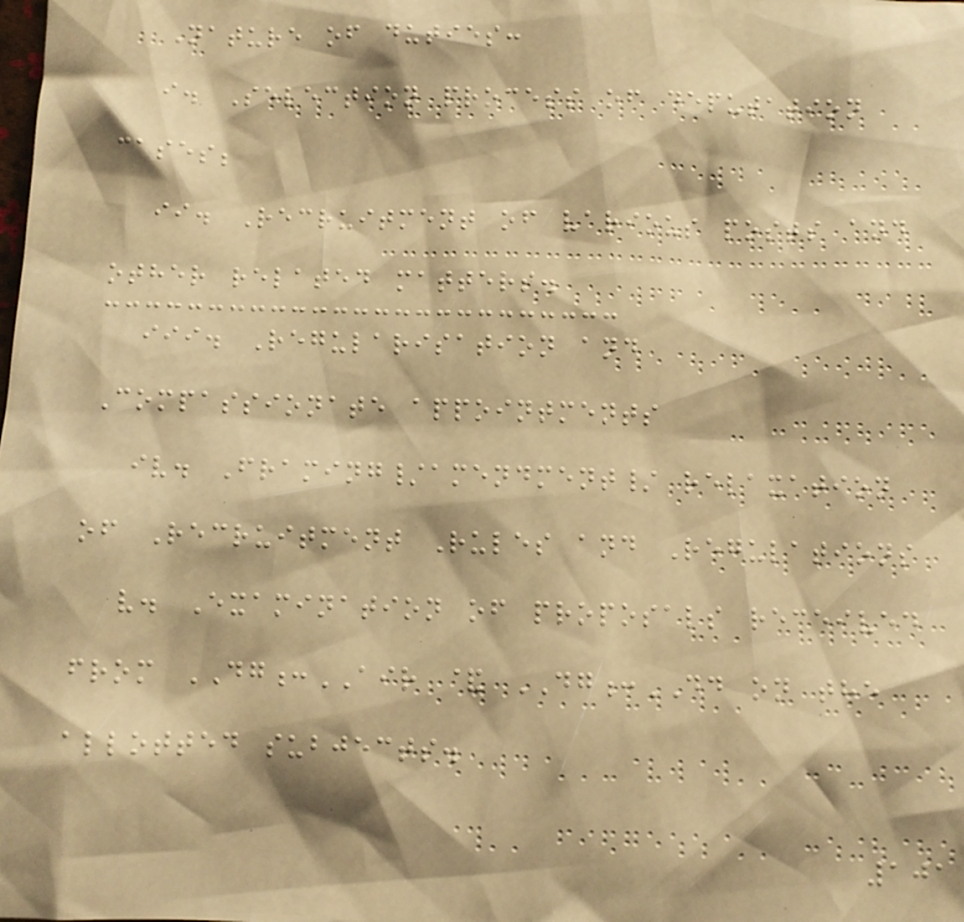Nature of duties:
i. Selection process of deputation
cases;
ii. Recruitment of various posts and
other related matters.
iii. Regularisation and
Compassionate appointments
iv. Framing/amendment/ relaxation
of Recruitment Rules and Regulations
v. Examination of proposals received
from DG:AIR & DG:DD on the
allotted subjects.
101
